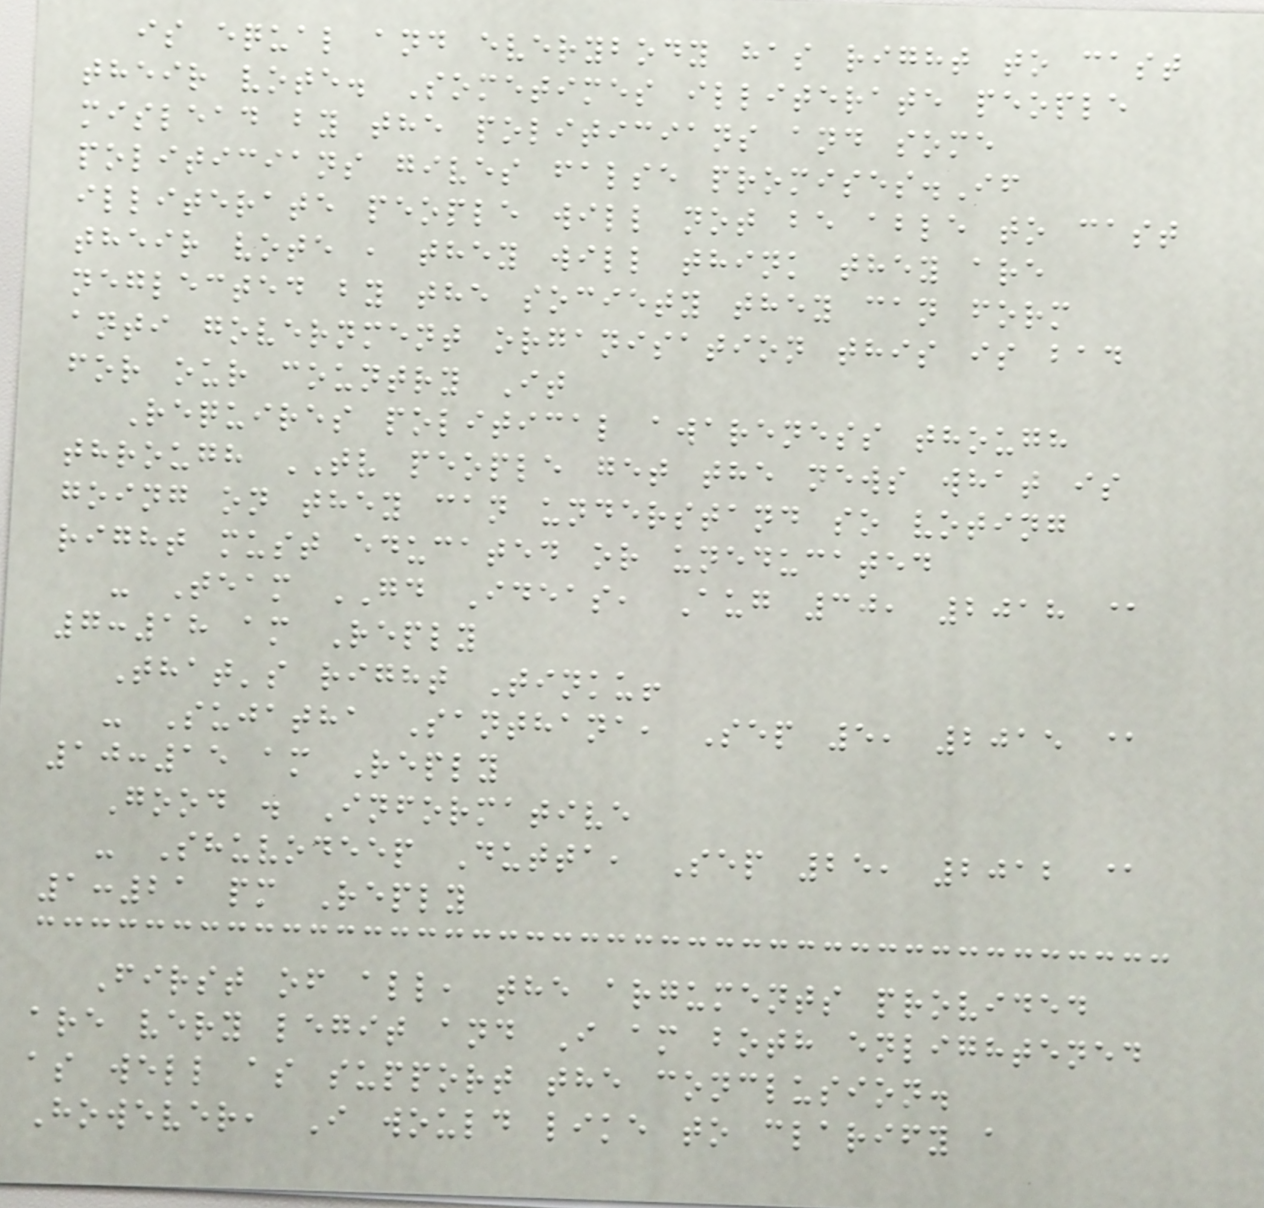is equal and everybody has right to cast
their vote. Sometimes illiterate people
mislead by the politicians and some
politicians gives false promises.If
illiterate people will not be able to cast
their vote , they will think they are
neglected by the society they can form
anti government organisation this is bad
for our country It
Requires political awareness though
through TV people get the news what is
going on they can understand so voting
right must educated or uneducated
- Team GD Ideas, Aug 30, 2018 @
7:18 am Reply
That's right Tinku!
- Sujatha Santhana, Sep 5, 2015 @
10:15 am Reply
Good . Informative
- Shuvodeep Dutta, Sep 25, 2012 @
1:21 pm Reply
First of all, the arguments provided
are very legit and I am both enlightened
as well as support the conclusion.
However, I would like to clarify a
